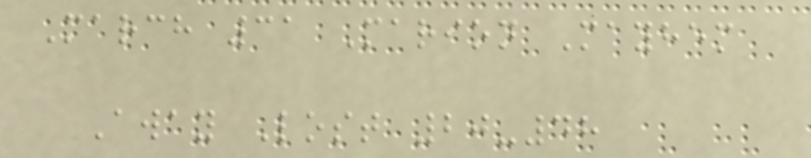March 31 Marion Mayhem
Away Lost 20-48
